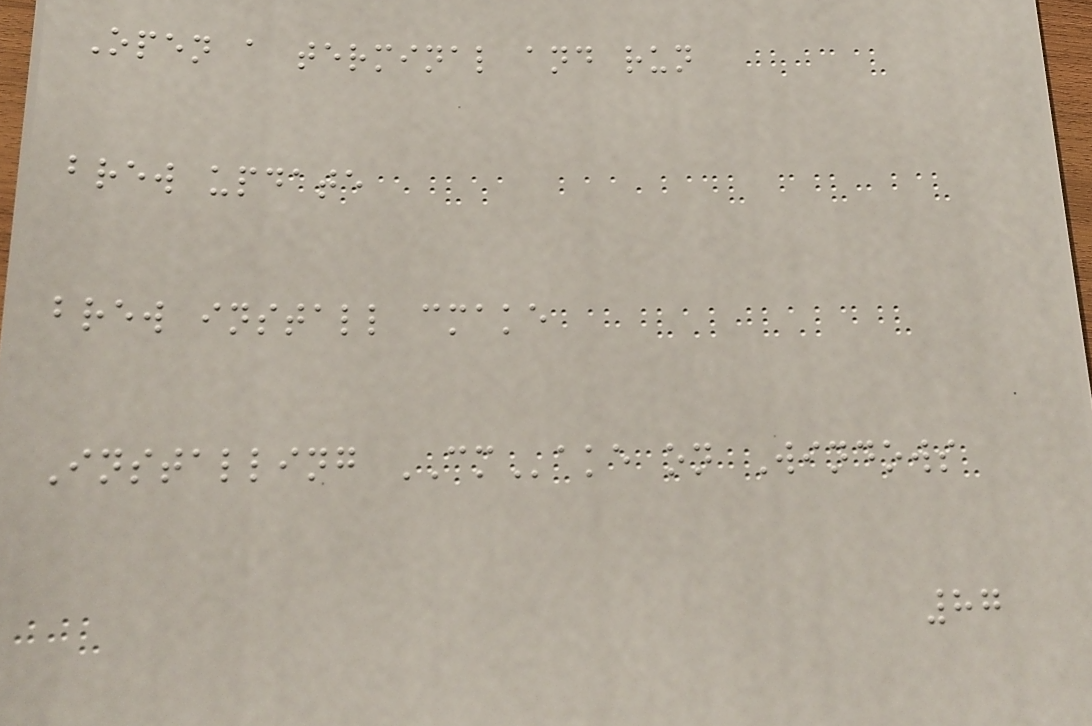Open a terminal and run
brew update
brew install cmake
Installing CMake on Windows
87
